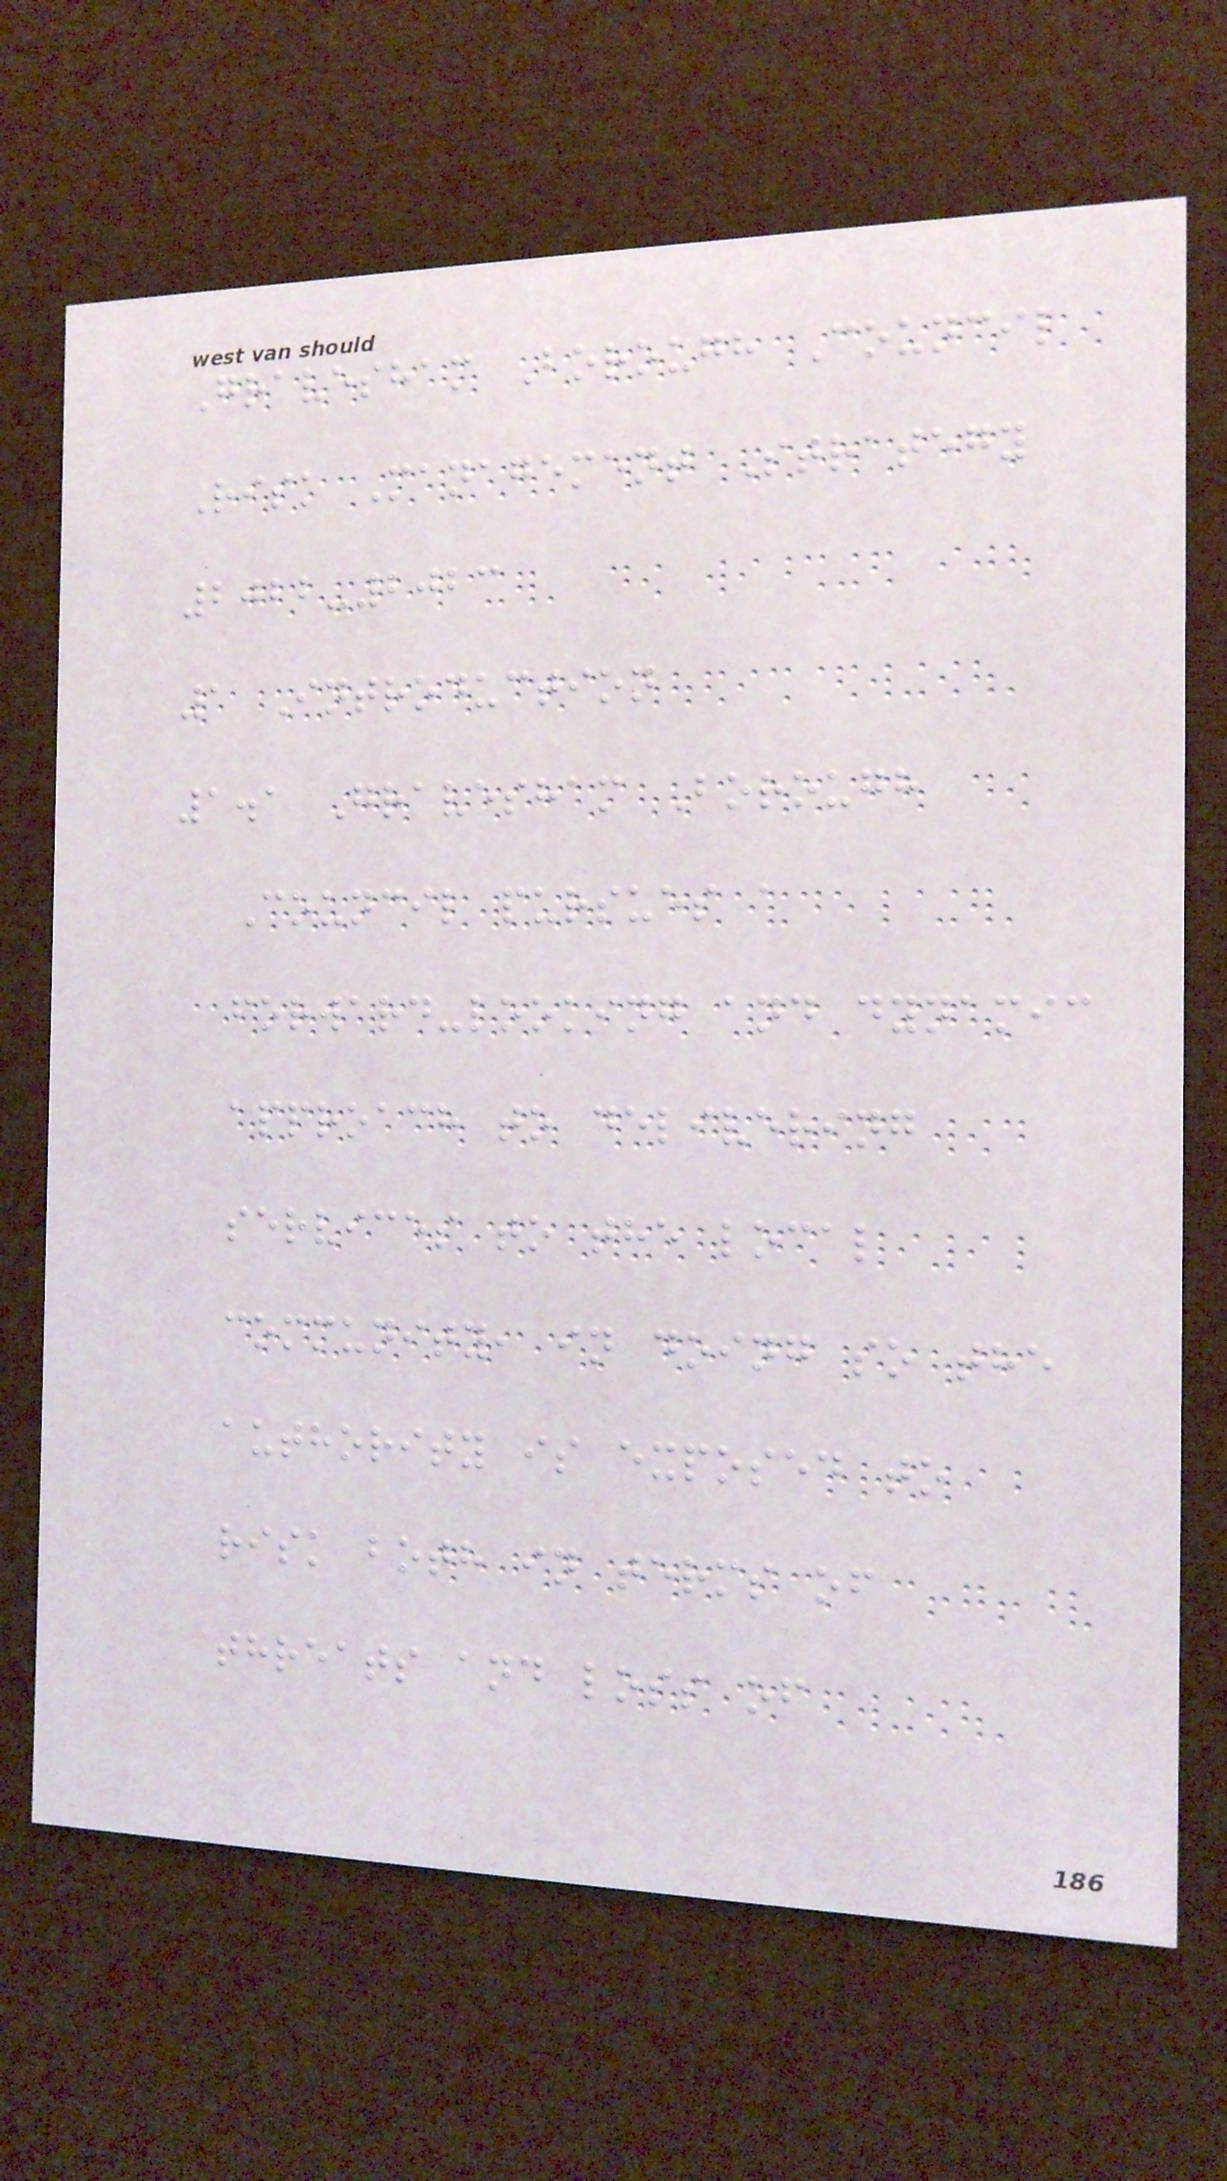Gravesham Borough Council
Risk Management Strategy
2022-2023
1 Introduction
1.1 Gravesham Borough
Council pursues a
forward-looking and dynamic
approach to delivering
services to the local
community, in doing so the
authority is exposed to
risk both in terms of
threats and loss of
